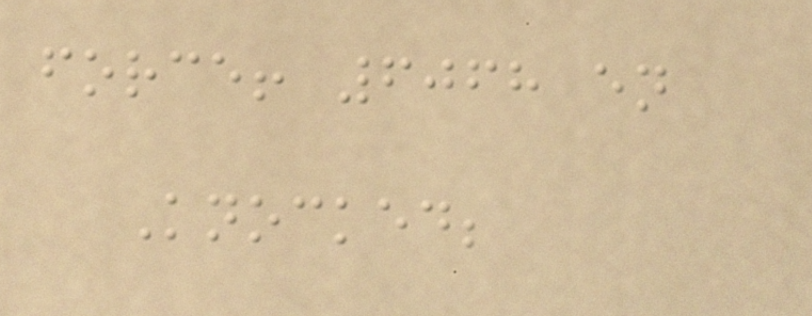force! 6068 en
Knocked;
